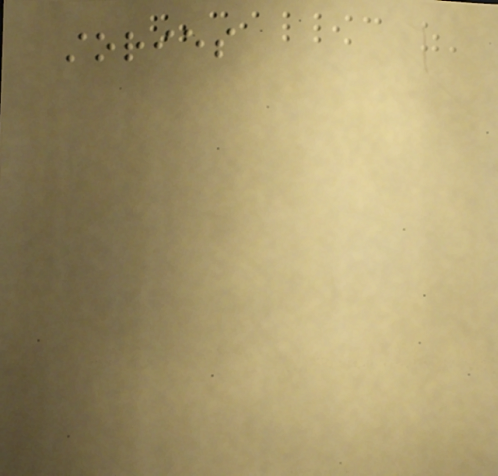stories
